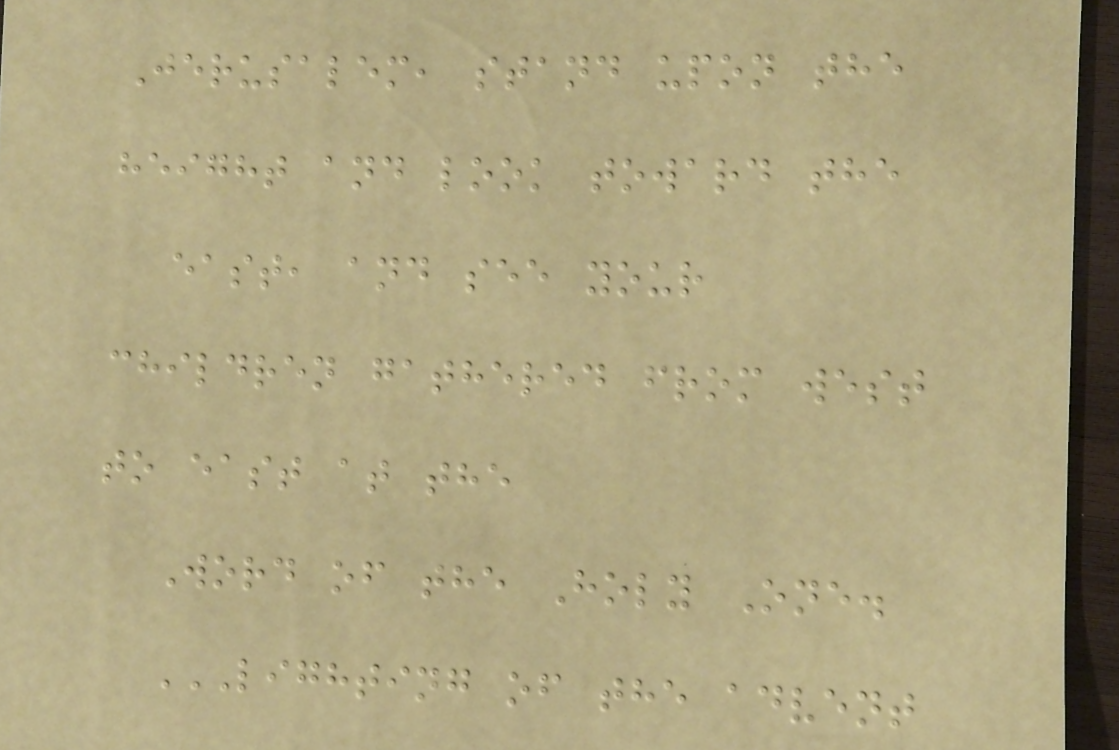Jerusalem, stand upon the
height and look toward the
east, and see your
children gathered from west
to east at the
Word of the Holy One.
LIGHTING OF THE ADVENT
